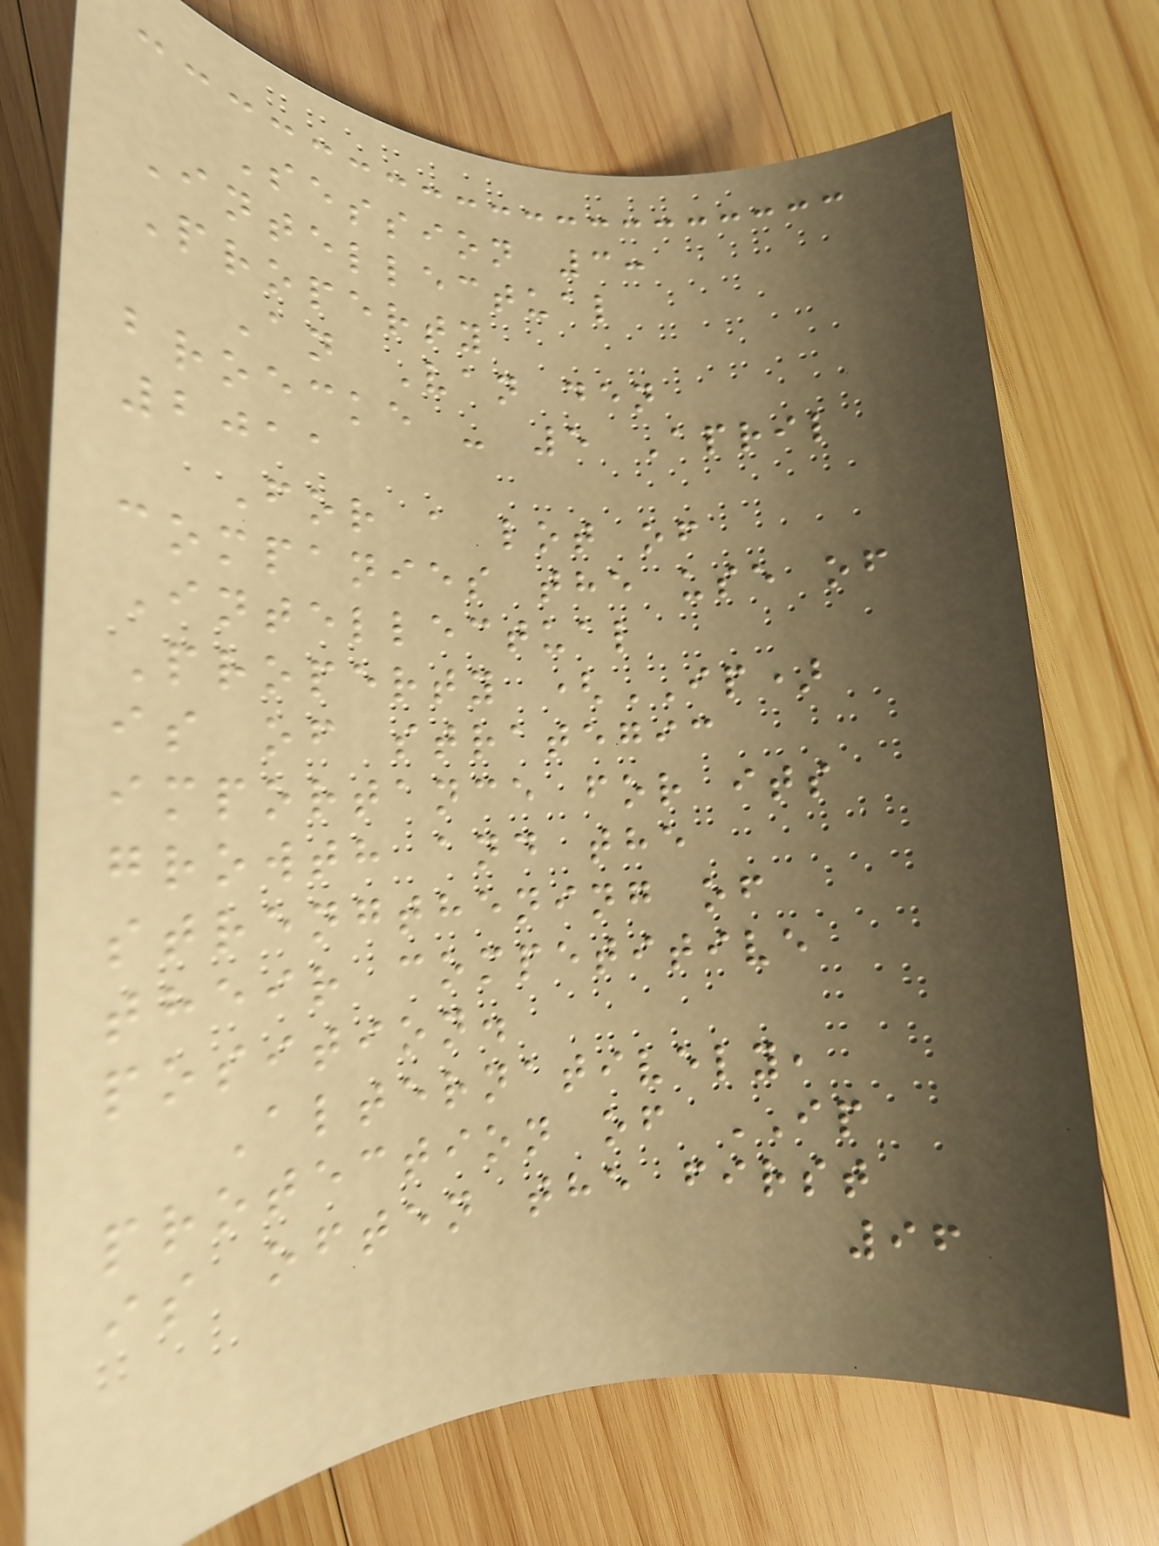Session 3:
Intellectual
Property
An Van den
broecke - 5 April
2011
For a lot of
companies the use of
Intellectual
Property (IP)
is of strategic
importance for its
growth and the
strengthening of
their competitive
position.
Alternatively,
protection of IP
is often the first
96
